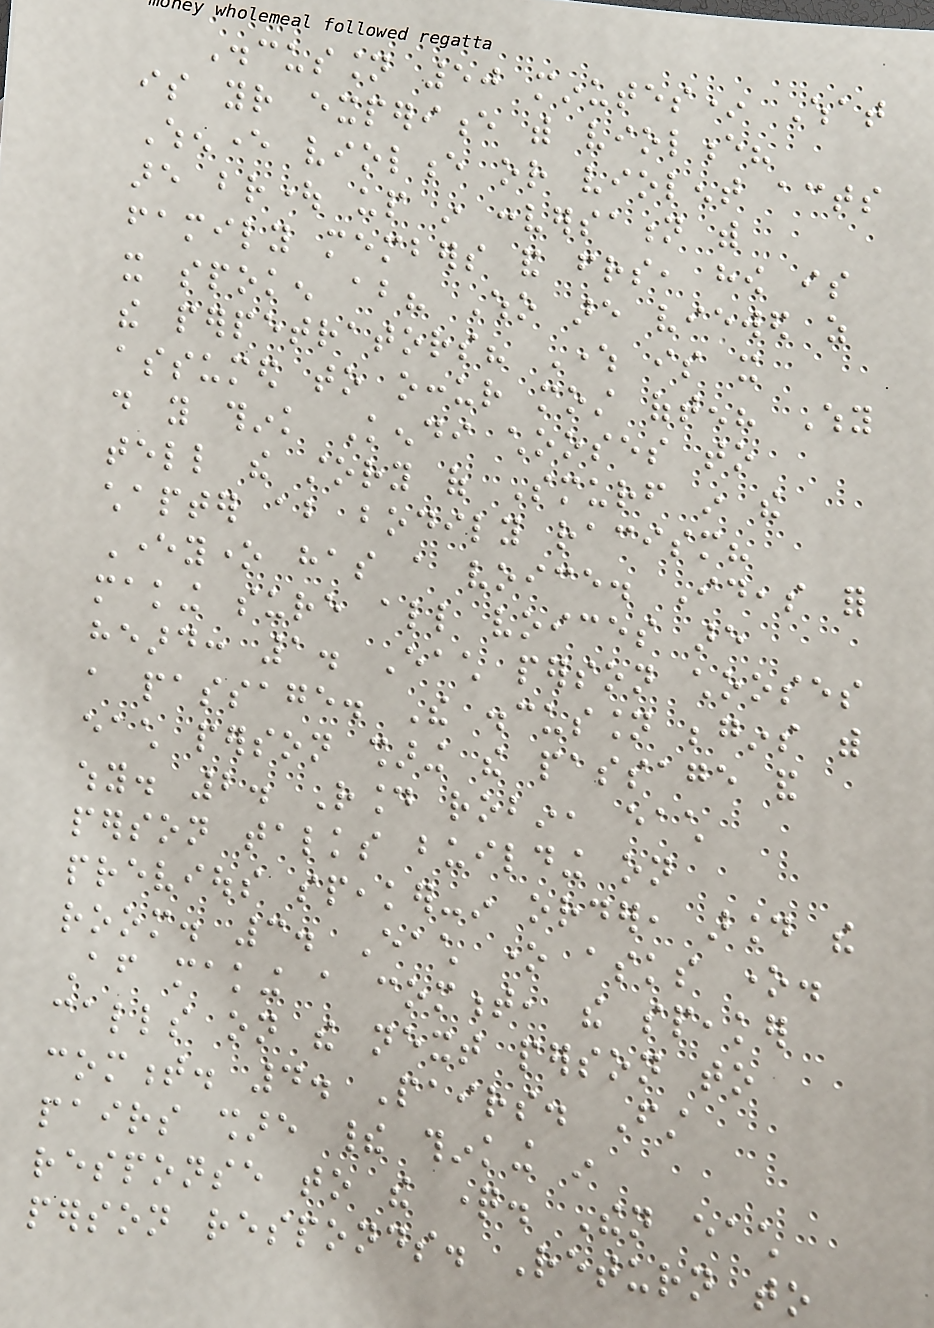Discussion 50 minutes* What
is your experience with violence?
Whenever violence or violent acts
are brought up in conversation with
family members and friends, how is
it spoken about? Who are viewed as
the perpetrators? Where is it
assumed to occur most often? Why
do you think Kendi chooses to
tell the story of Smurf in the
chapter about bodily racism?
Everyone has a voice. Ideas for
making sure all voices are
heard: 1. Each person chooses
a passage. The discussion begins with
each person sharing the passage and
why. 2. Round robin, each
person talks building on
previous speaker-in order, around the
room. 3. Each one asks one.
After making a comment, the speaker
calls on the next person to
comment. 4. Pairs. First
pairs share their thinking in
response to the question. Then each
person responds. Return to
